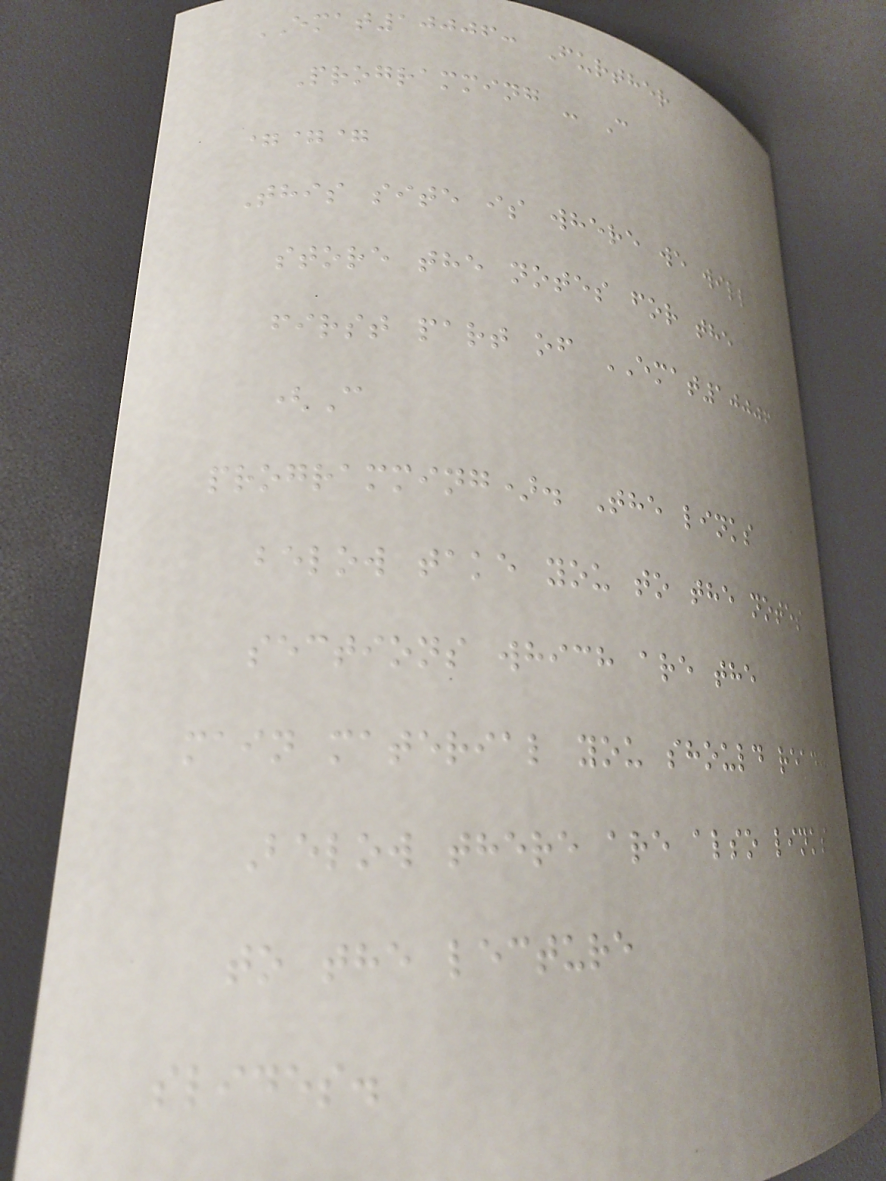EMAT10006: Further
Programming - C
===
This site is where we will
store the notes for the
first part of EMAT10006
(C
programming). The links
below take you to the notes
sections which are the
main material you should read.
Below there are also links
to the lecture
slides.
